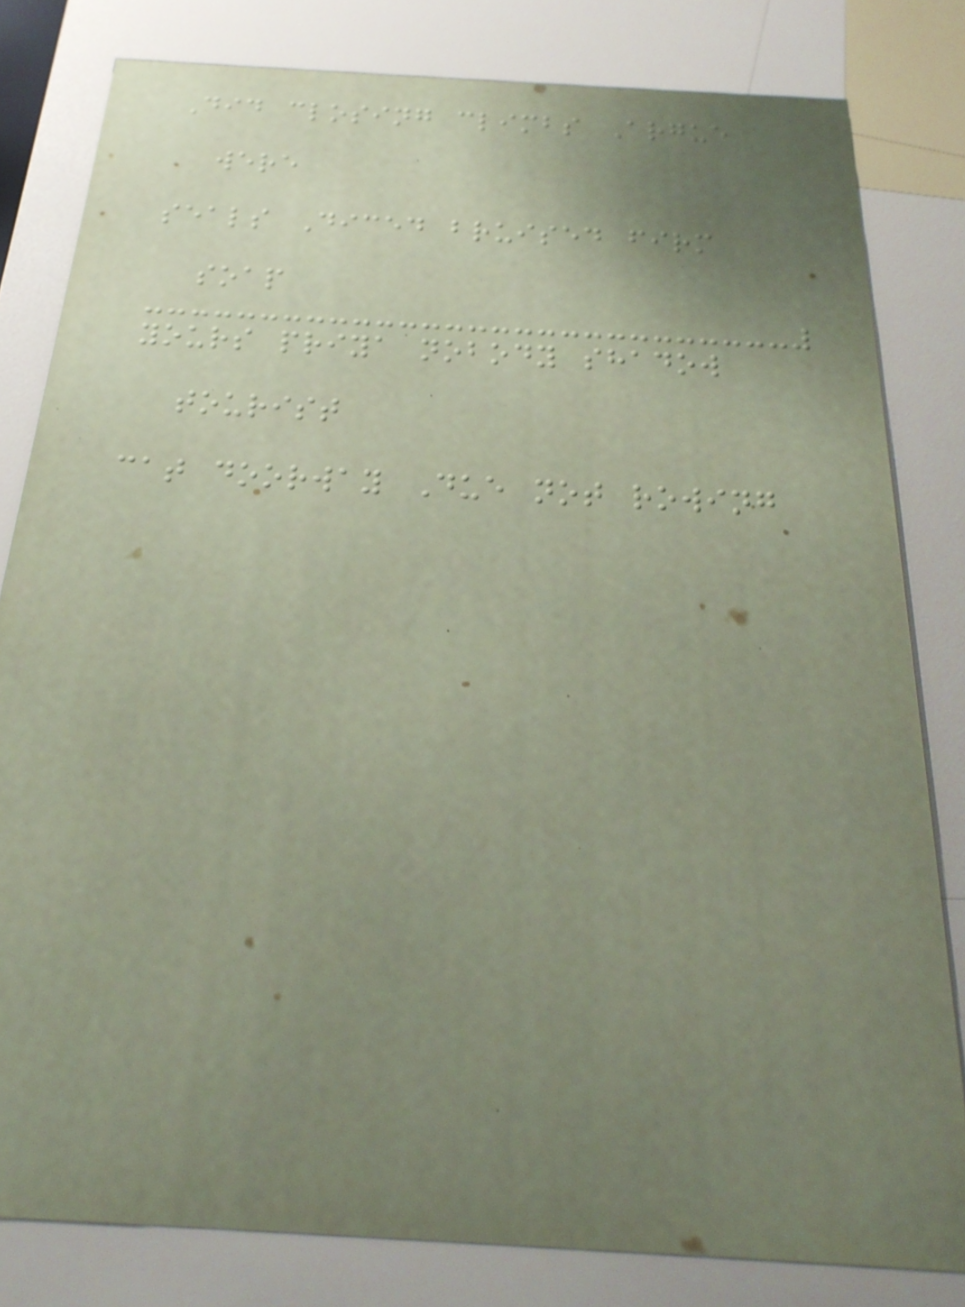Did closing climbs Argue
were
seals Diced bruised firm
soap
yours priya nobody shadow
tourist
cat doorway Due not rowing
